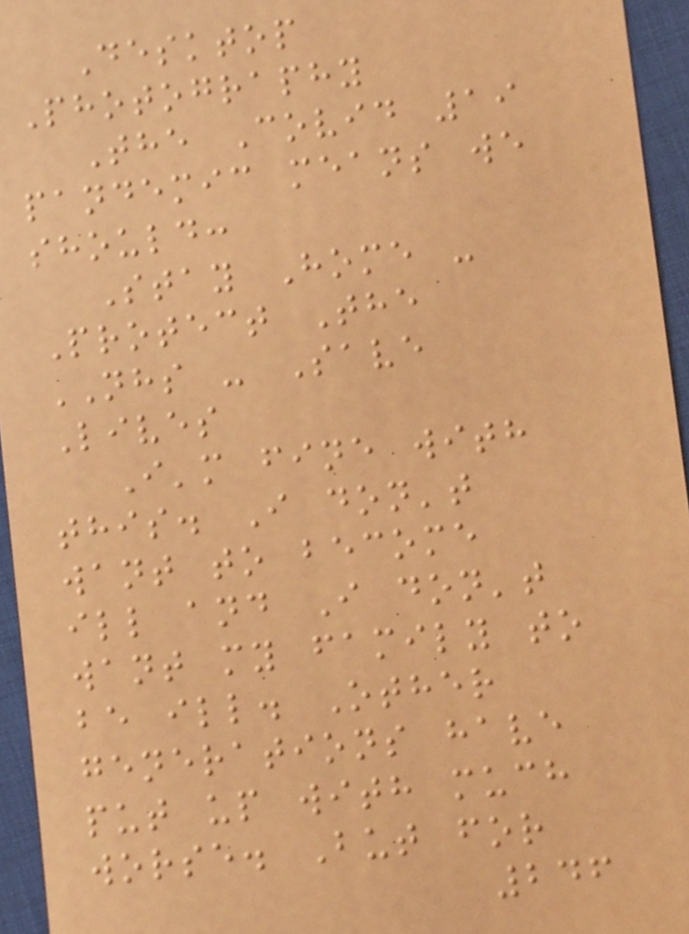Desktop
Photography
The Covid 19
pandemic means we
should:
Stay Home -
Protect The
NHS - Save
Lives
I'm fine with
this. I don't
want to become
ill and I don't
want my family to
be ill. Other
generations have
put up with much
worse. But for
246
